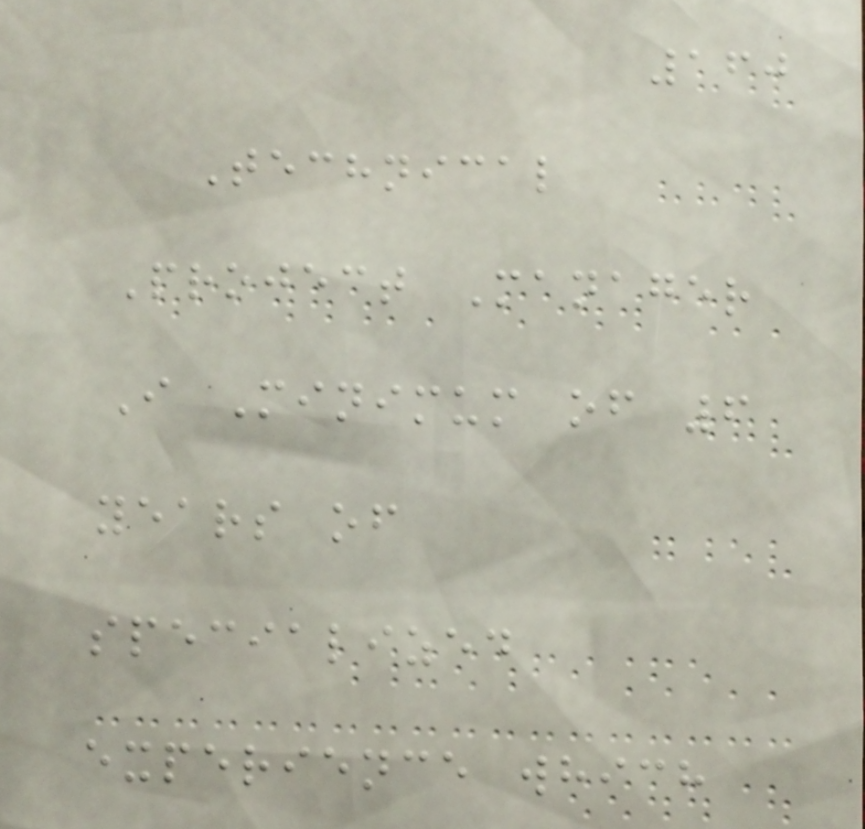160
Technical
Project Manager
I Minimum of 6
years of
specialized
experience which
